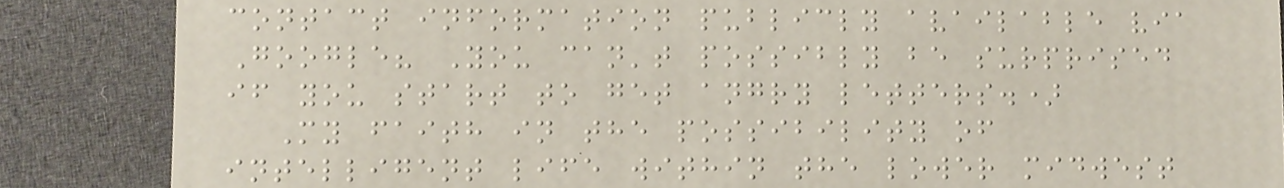contact information publicly available via
Google? You can't possibly be surprised
if you start to get angry letters.)
My faith in the possibility of
intelligent life within the lower midwest
